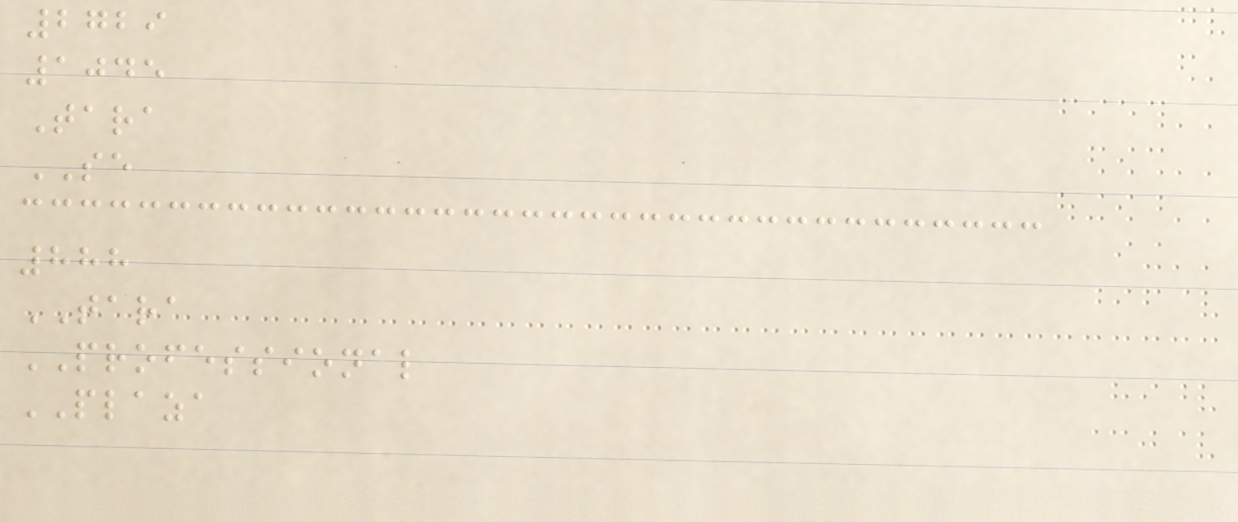2729
1045
Tara
SE
888
TARA
PROFESSIONAL
PLAZA
